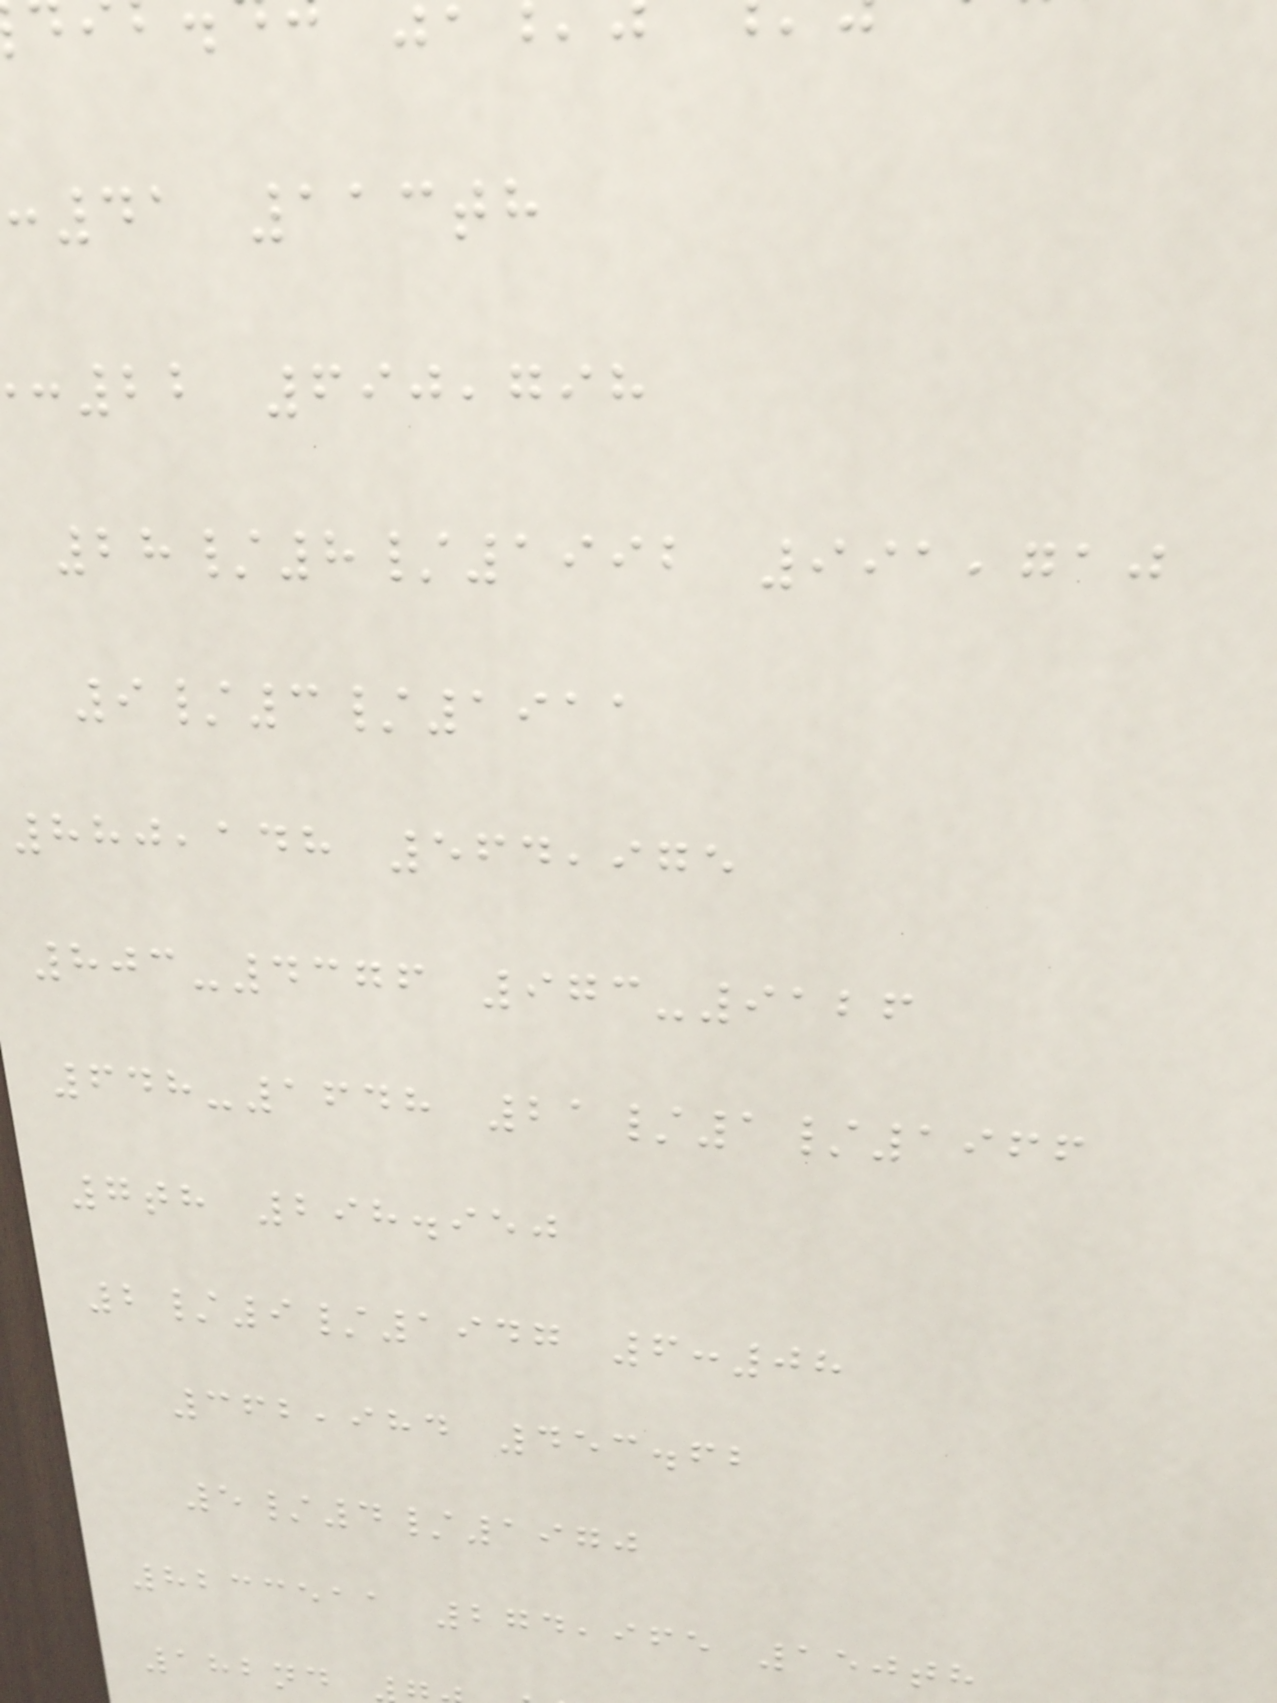:41 113th
:22 690,798
28/8/1992 991,710
9/3/1911
880,148 564,975
803-4376 973-9126
648-1648 21/1/1966
7th 298.950
2/9/1947 6:08
362,984 453.62
5/4/1970
8233511 274,965 150th
182nd
